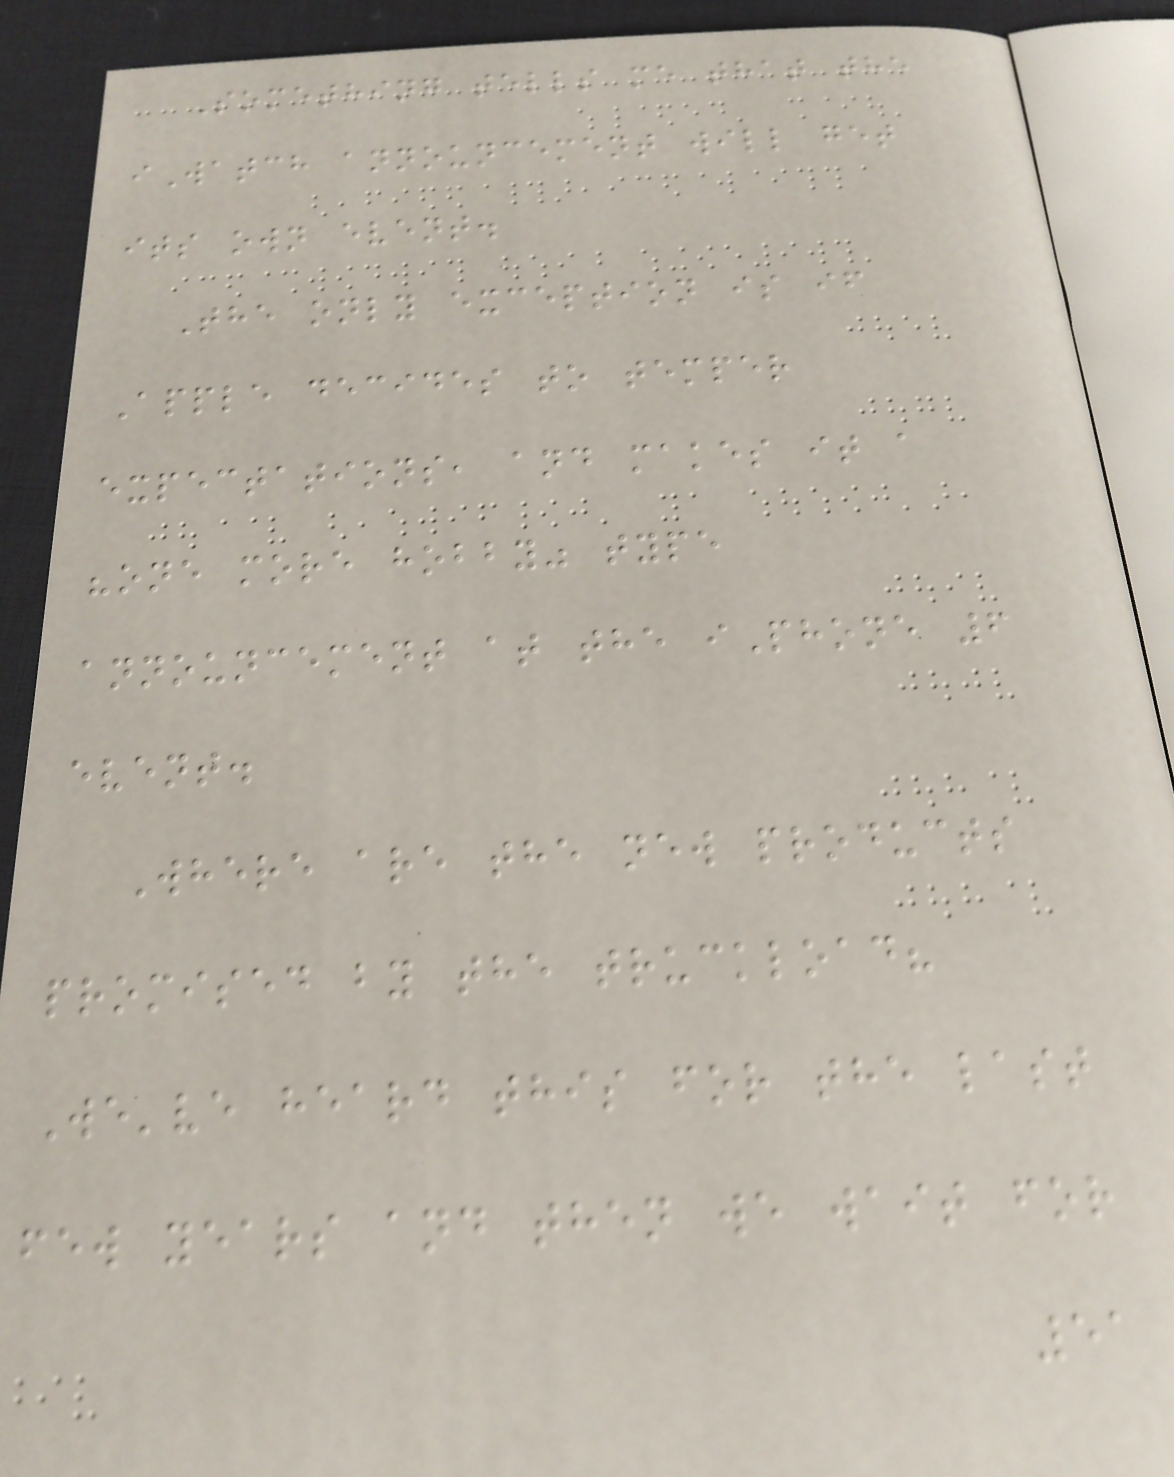Something tells me that the
iWatch announcement will get
its own event.
The only exception is if
Apple decides to temper
expectations, and makes it a
"one more hobby" type
announcement at the iPhone 6
event.
Where are the new products
promised by the truckload?
We've heard this for the last
few years and then we wait for
51
